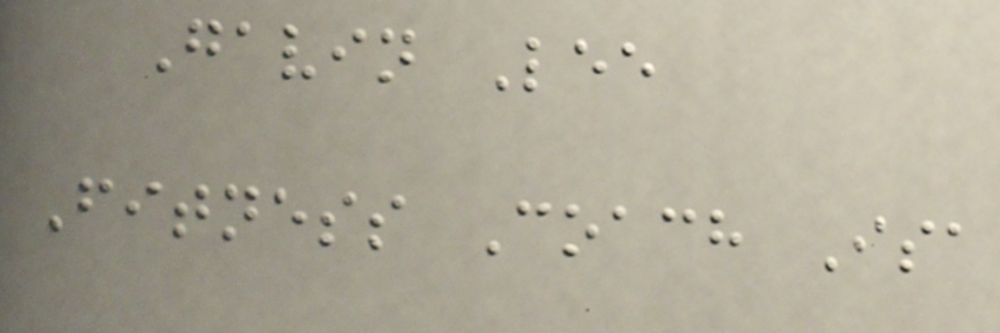Gavin Lee
Fitness Coach Isa
